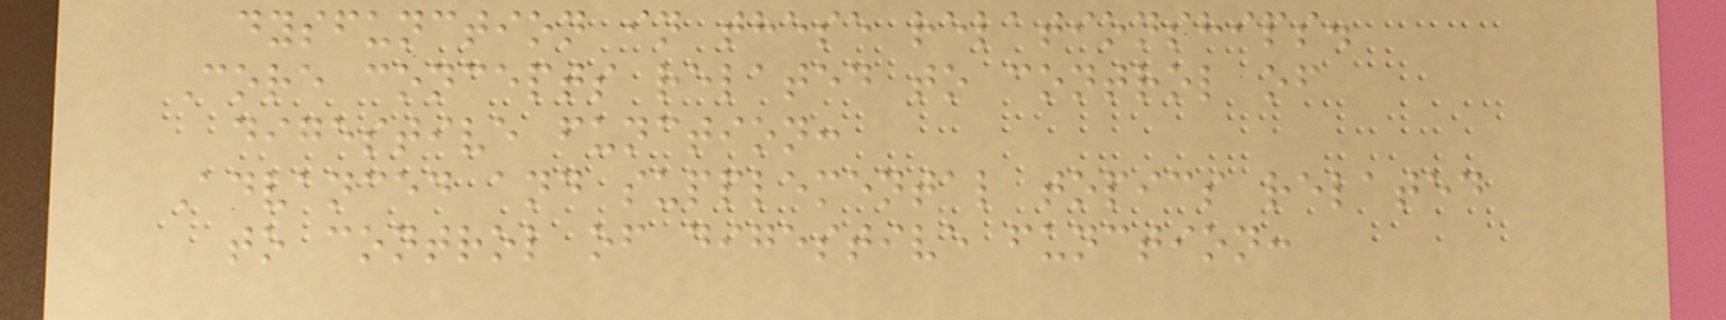dysfunction in these relationships.
Core concepts related to control of
digestive function:
Advanced and supplemental topics related
to control of digestive function:
